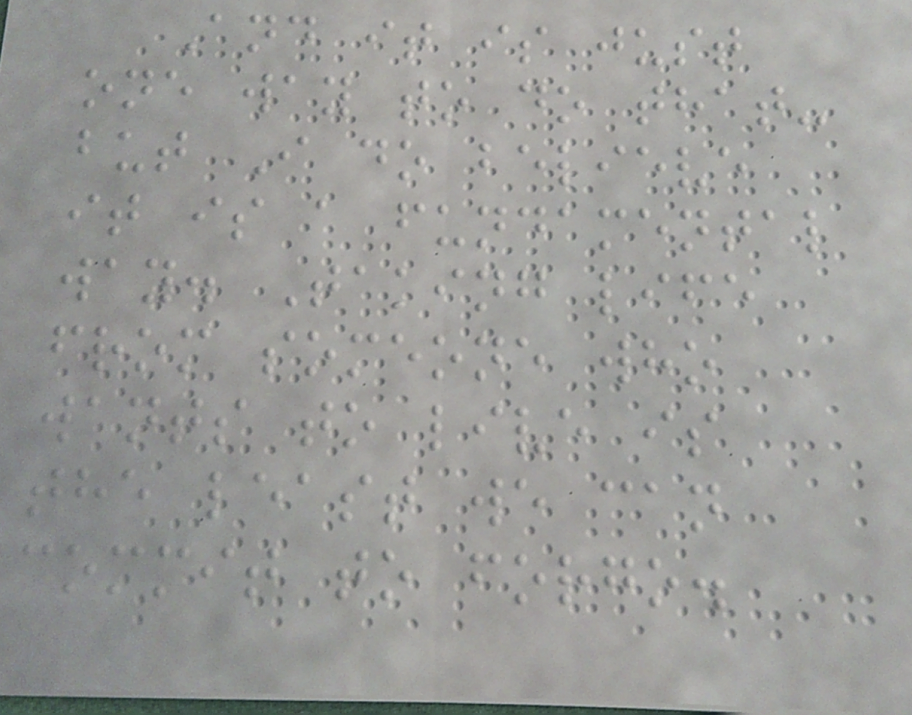And it is just
one way to do that-
but I do believe
it is a fundamental
way. Taking life
from someone who
wants to live is
the least we can
commit to forgo.
